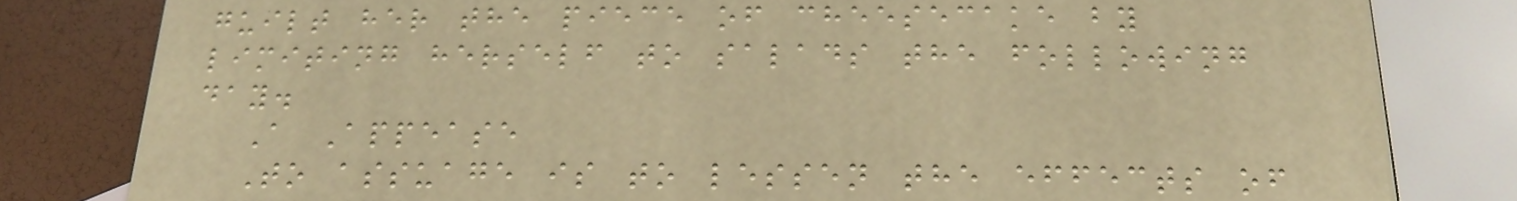guilt her the piece of cheesecake by
limiting herself to salads the following
day.
A Appease
To assuage is to lessen the effects of
